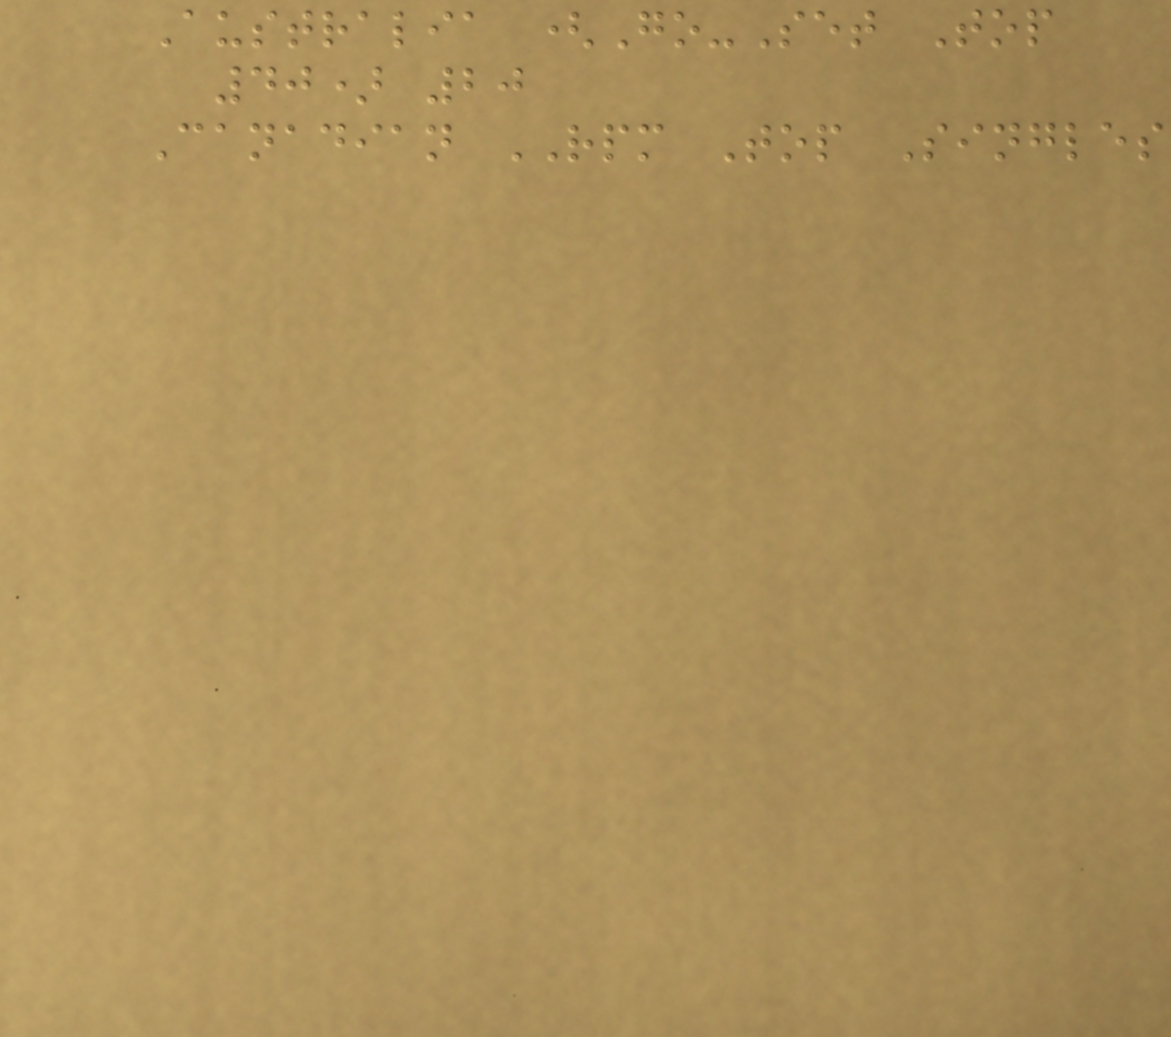Australia (Go-Set Top
40) 20
Canadian RPM Top Singles
